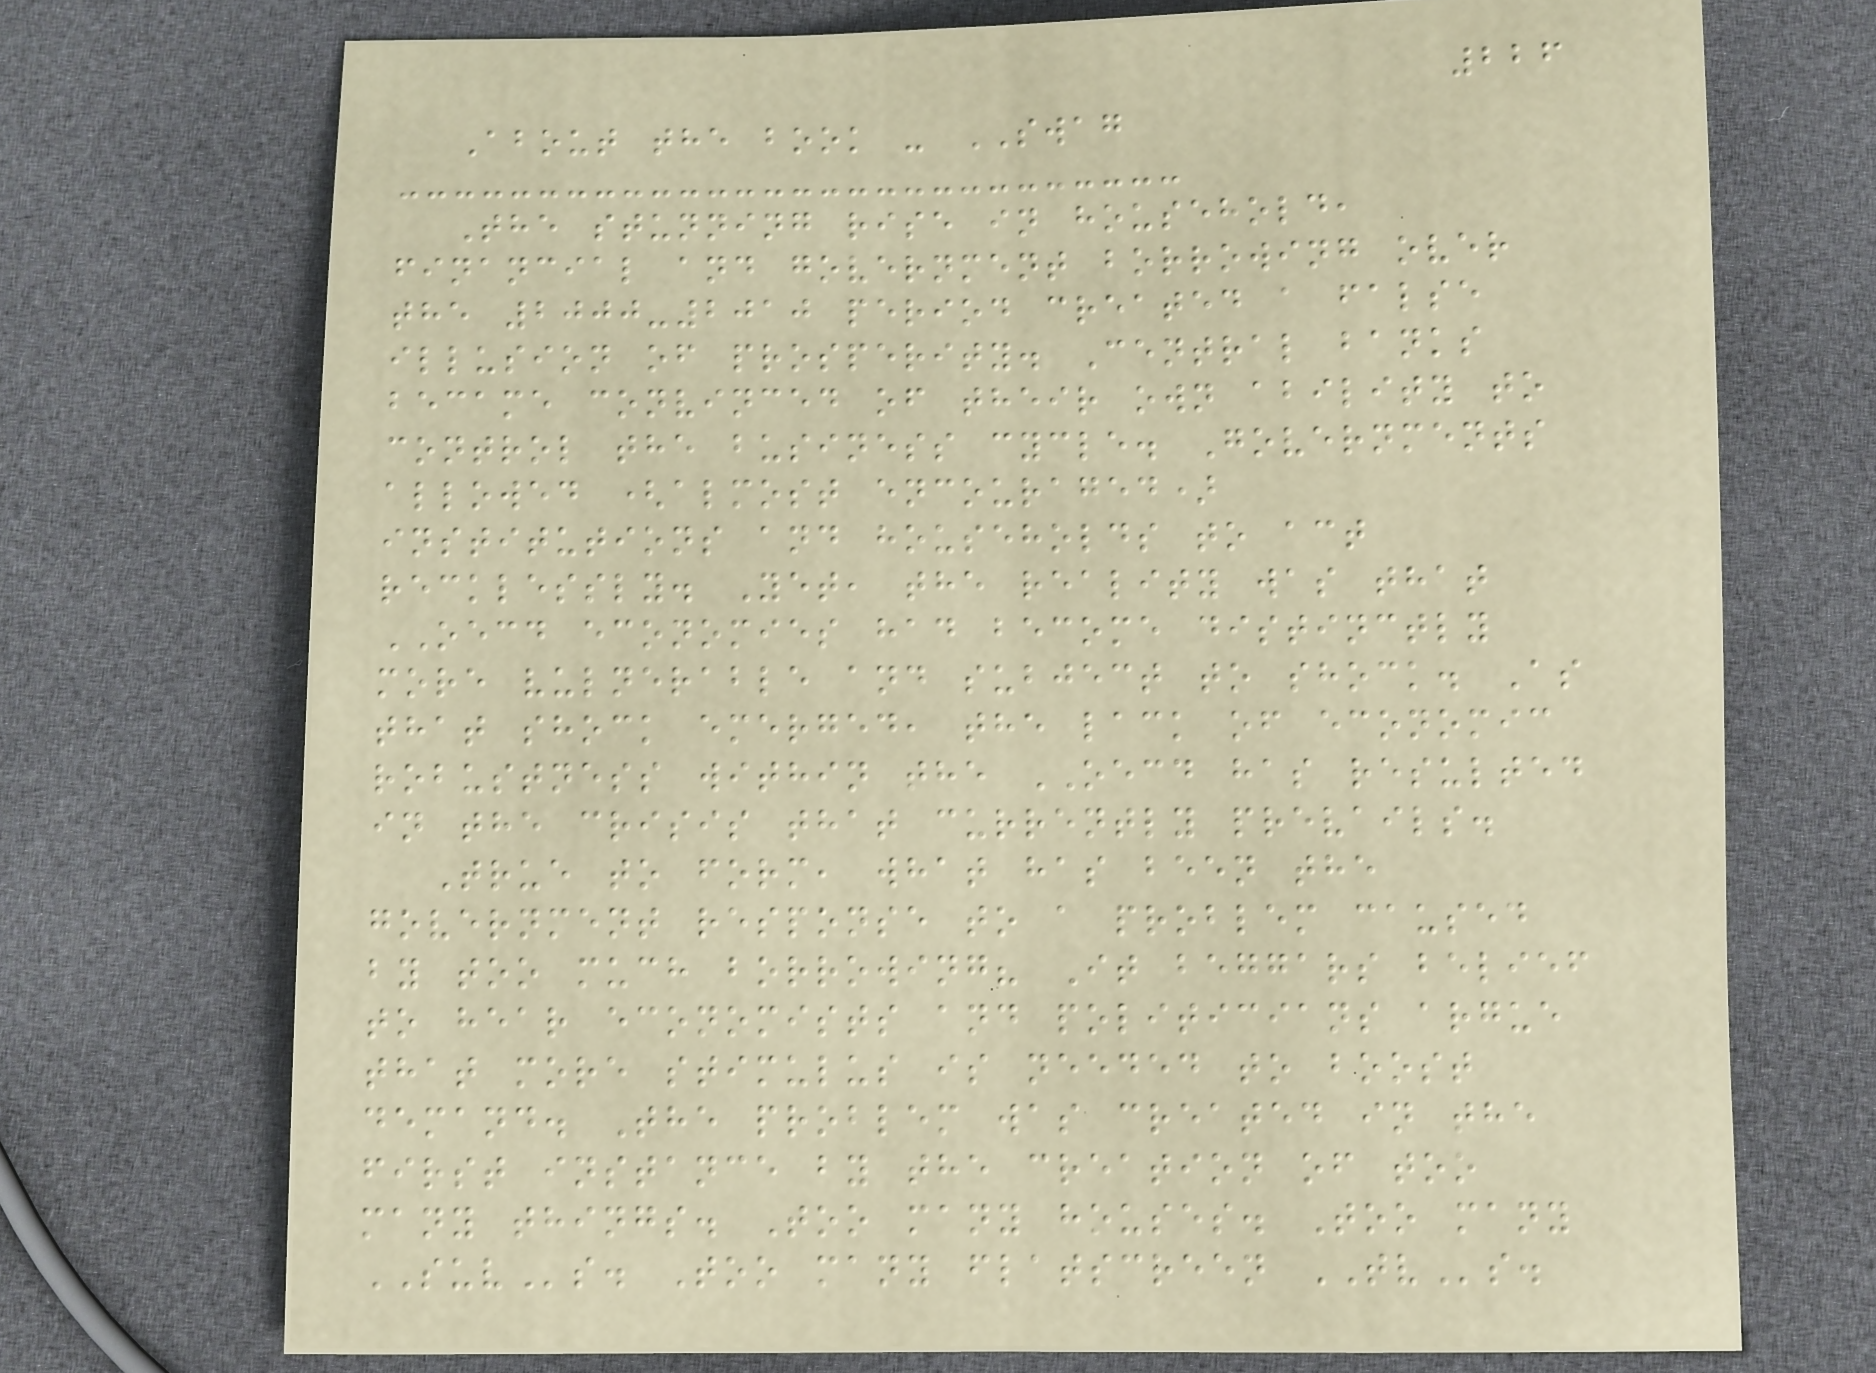226
About the book - SWAG
The stunning rise in household,
financial and government borrowing over
the 2000-2010 period created a false
illusion of prosperity. Central banks
became convinced of their own ability to
control the business cycle. Governments
allowed (almost encouraged)
institutions and households to act
recklessly. Yet, the reality was that
OECD economies had become distinctly
more vulnerable and subject to shock. As
that shock emerged, the lack of economic
robustness within the OECD has resulted
in the crisis that currently prevails.
True to form, what has been the
government response to a problem caused
by too much borrowing? It beggars belief
to hear economists and politicians argue
that more stimulus is needed to boost
demand. The problem was created in the
first instance by the creation of too
many things. Too many houses. Too many
SUVs. Too many flatscreen TVs.
